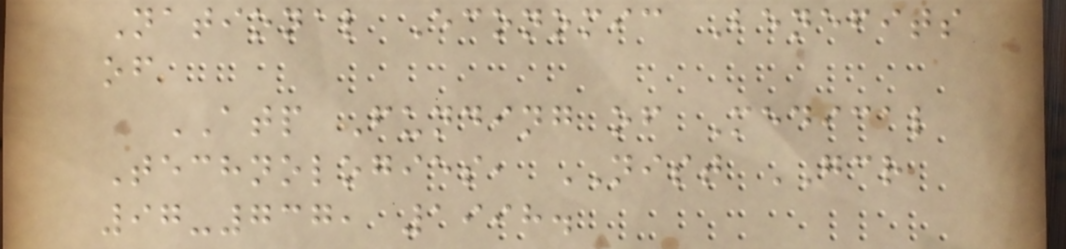National Economic Benefits
of
ATP Funding of Medical
Technologies, NIST GCR
97-737, 1998.
